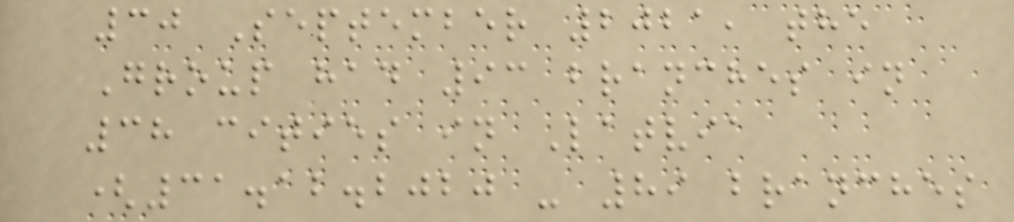30 September 2021, the
Group had 93 branches in
38 cities in Latvia
(31.12.2020 - 89 branches
